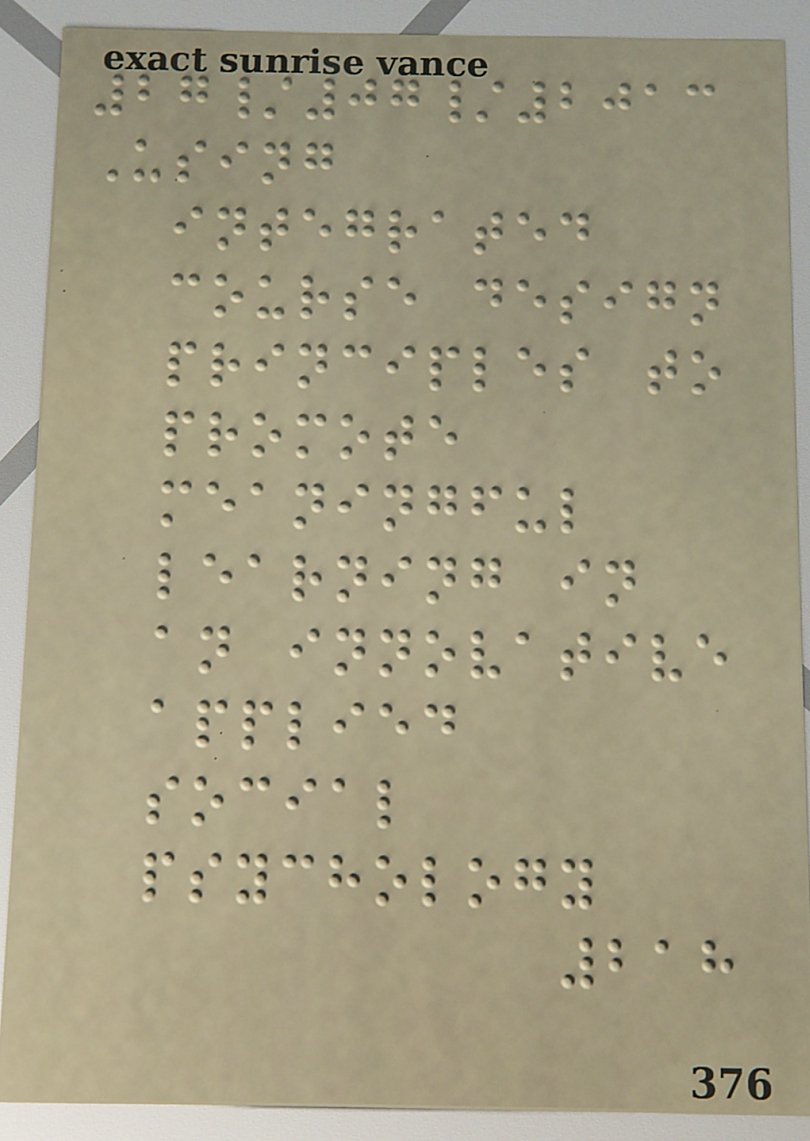27/07/2013
Using
integrated
course design
principles to
promote
meaningful
learning in
an innovative
applied
social
psychology
218
